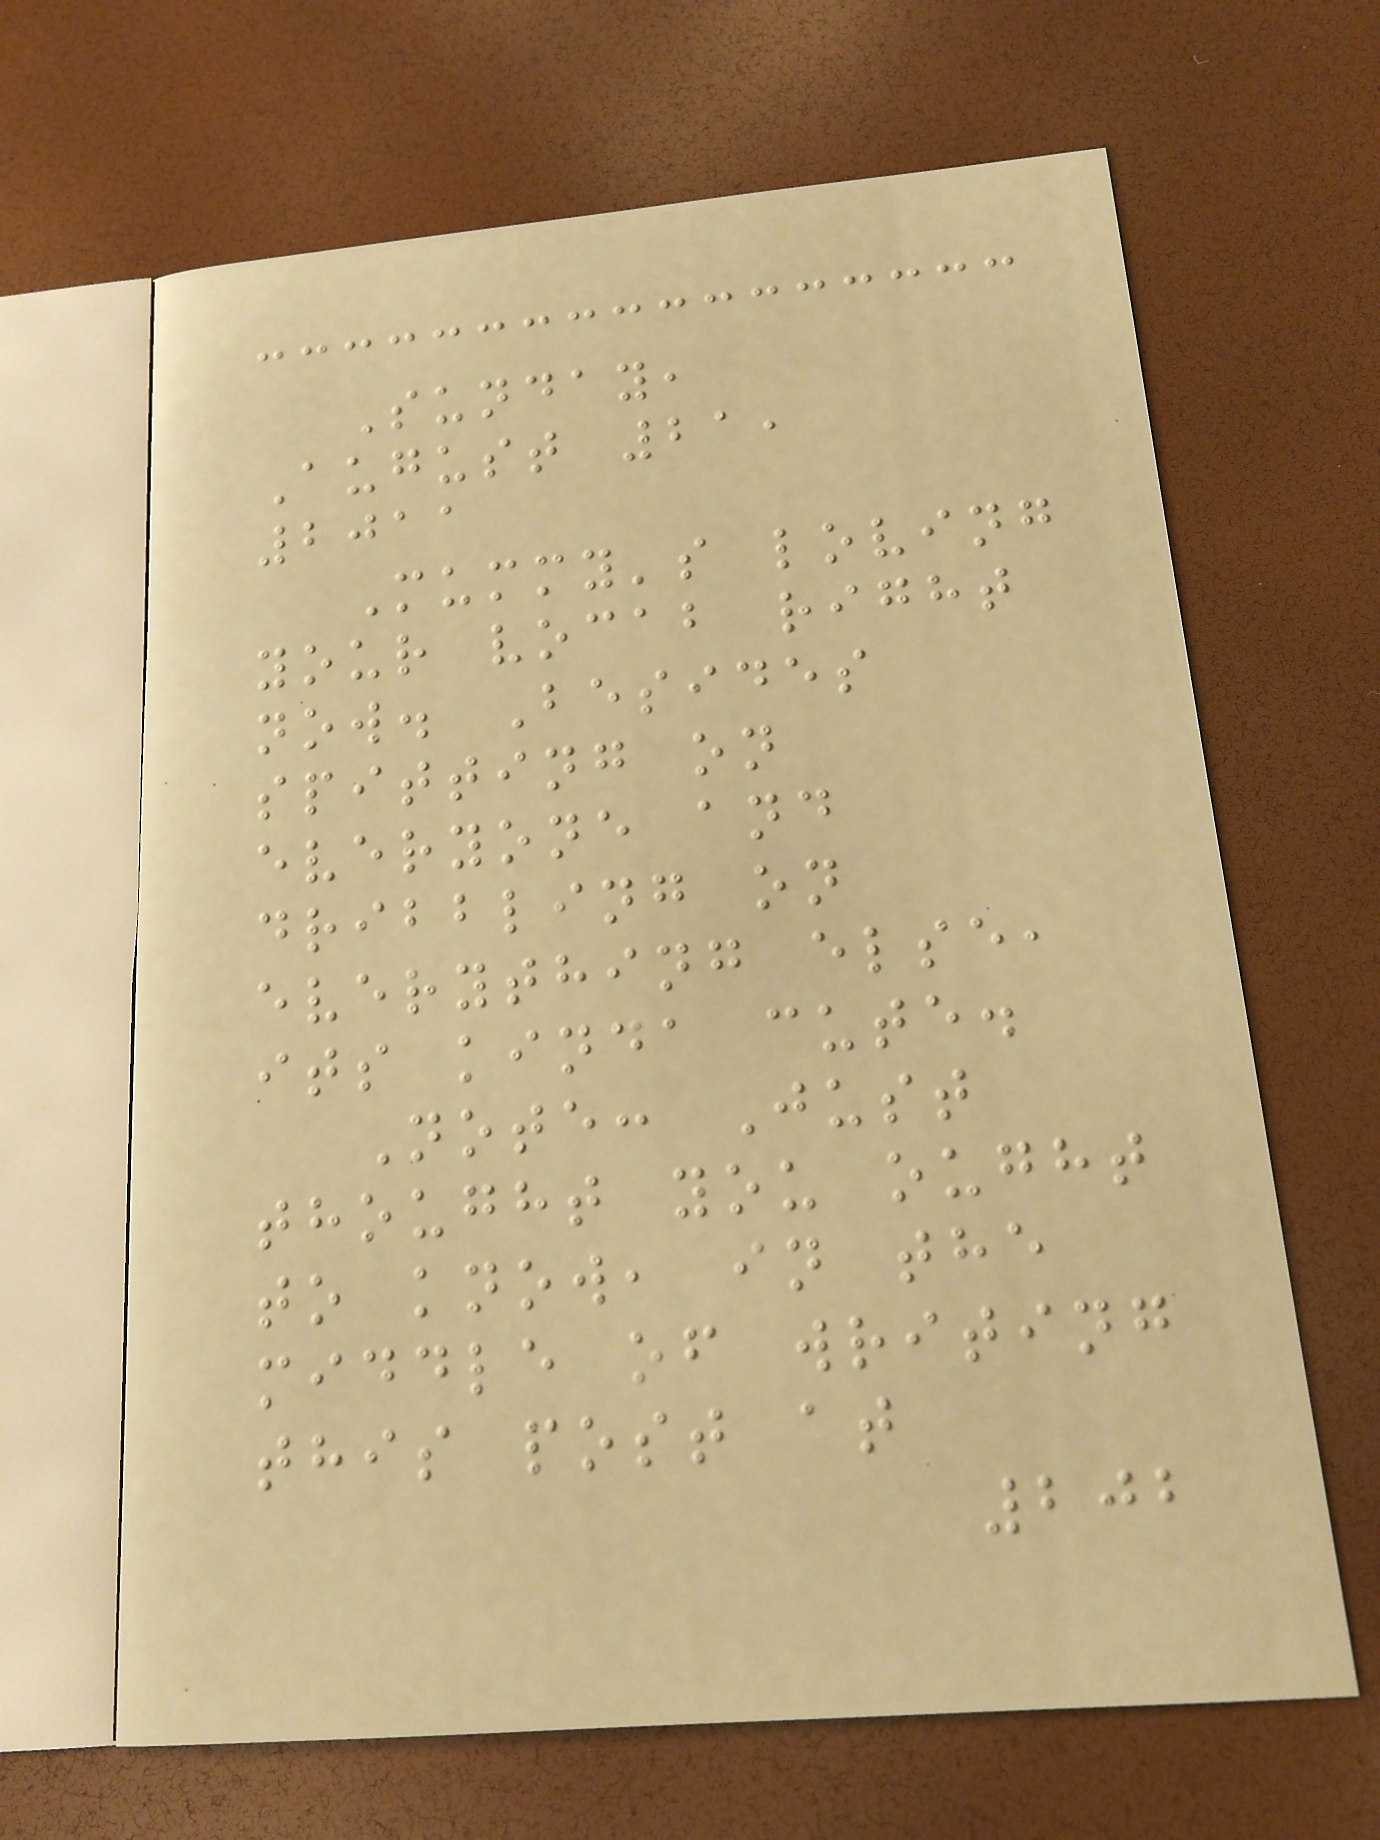Sunday,
August 21,
2011
Mummy's loving
your vocab right
now. Besides
spitting on
everyone and
dribbling on
everything else,
its kinda cute.
Note: Just
thought you ought
to know, in the
middle of writing
this post at
202
